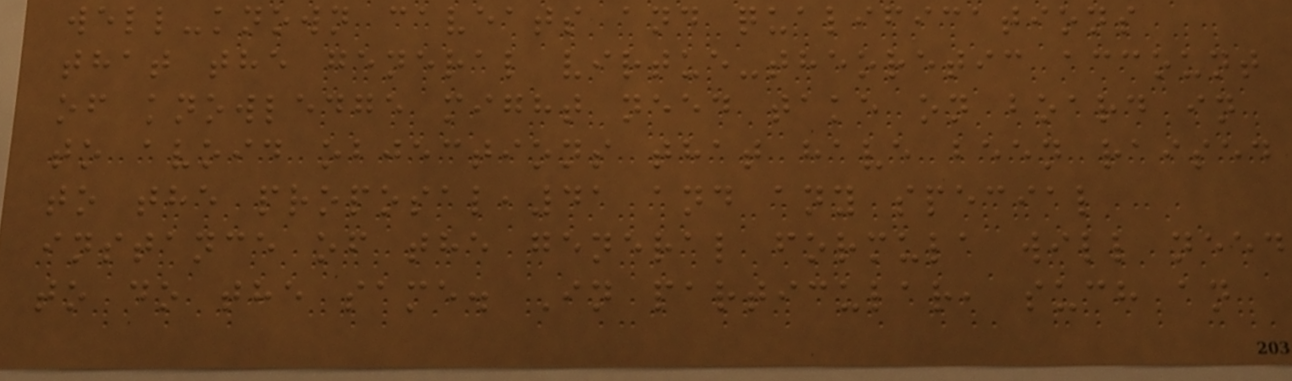well-known caveats and qualifications
that the general virtue-theoretic account
of knowledge might need take on board in
to avoid objections that have been raised
to the proposal,41 and any special
instance of the general formula will need
to do the same. In particular, such an
